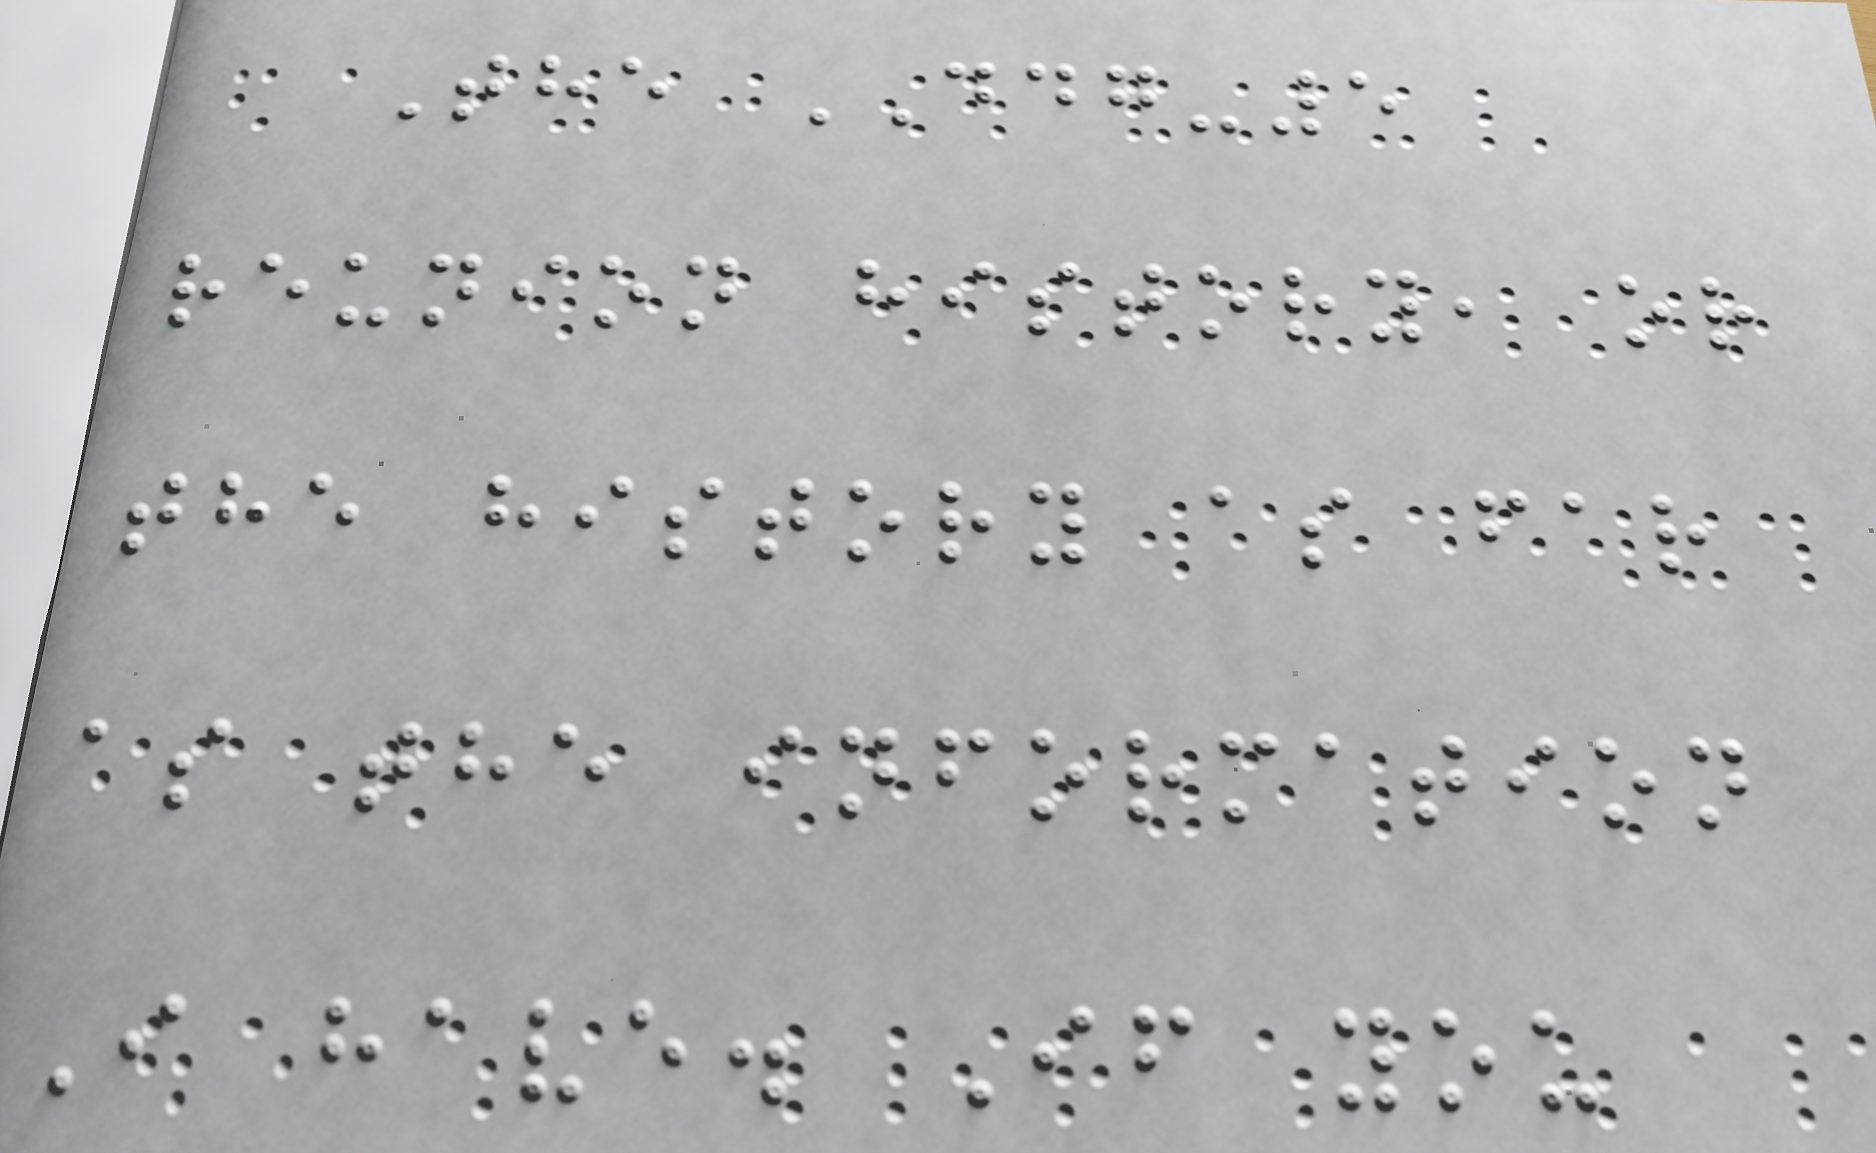The DDG-5
reunion history, or
the history as far
as the information
I have. If you
